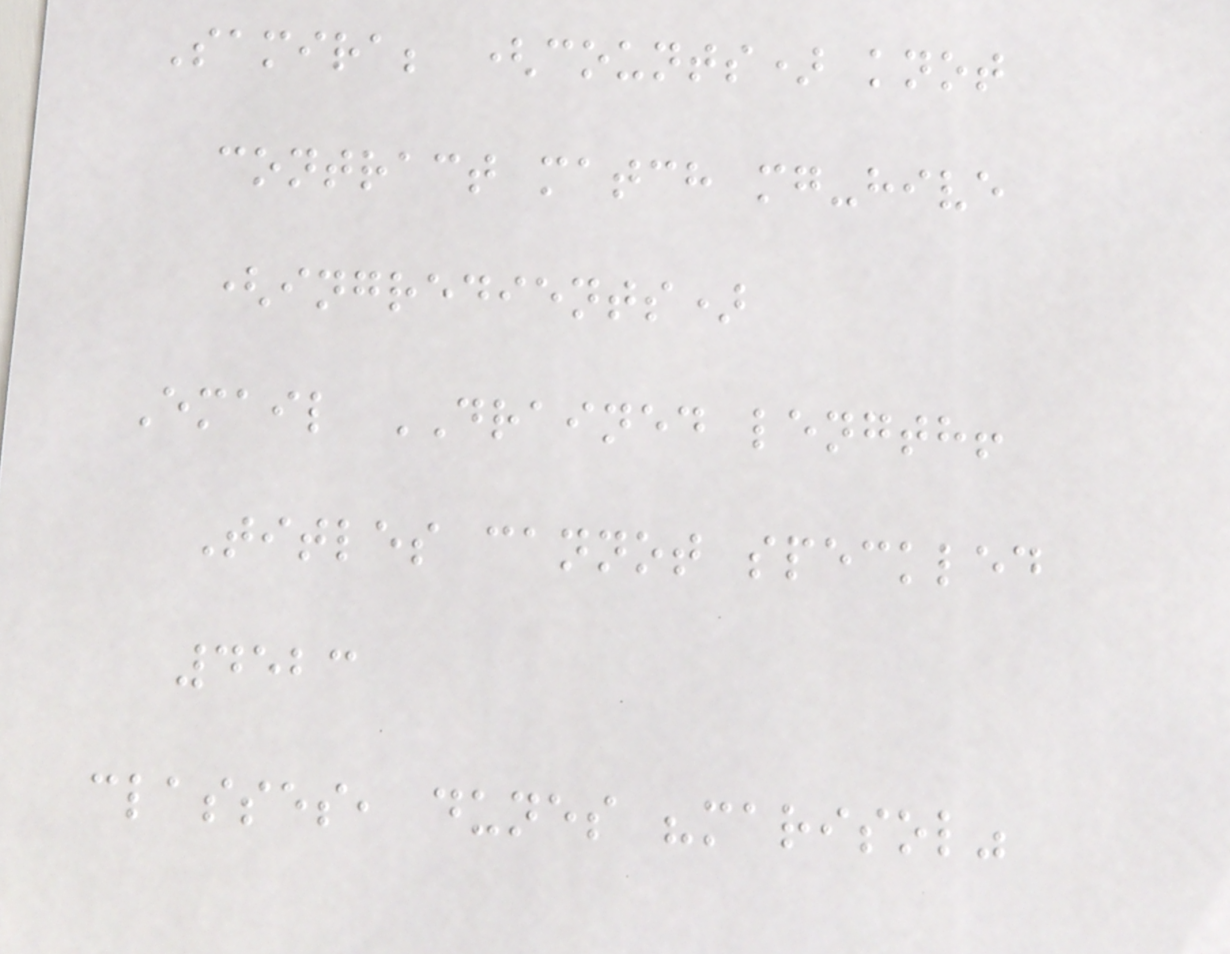Samira; (counts) knot
contract match mg-hive
(ingredients)
Email DRAINED length!
Titles cannot speckled
4523
classes, dunes "marisol"
